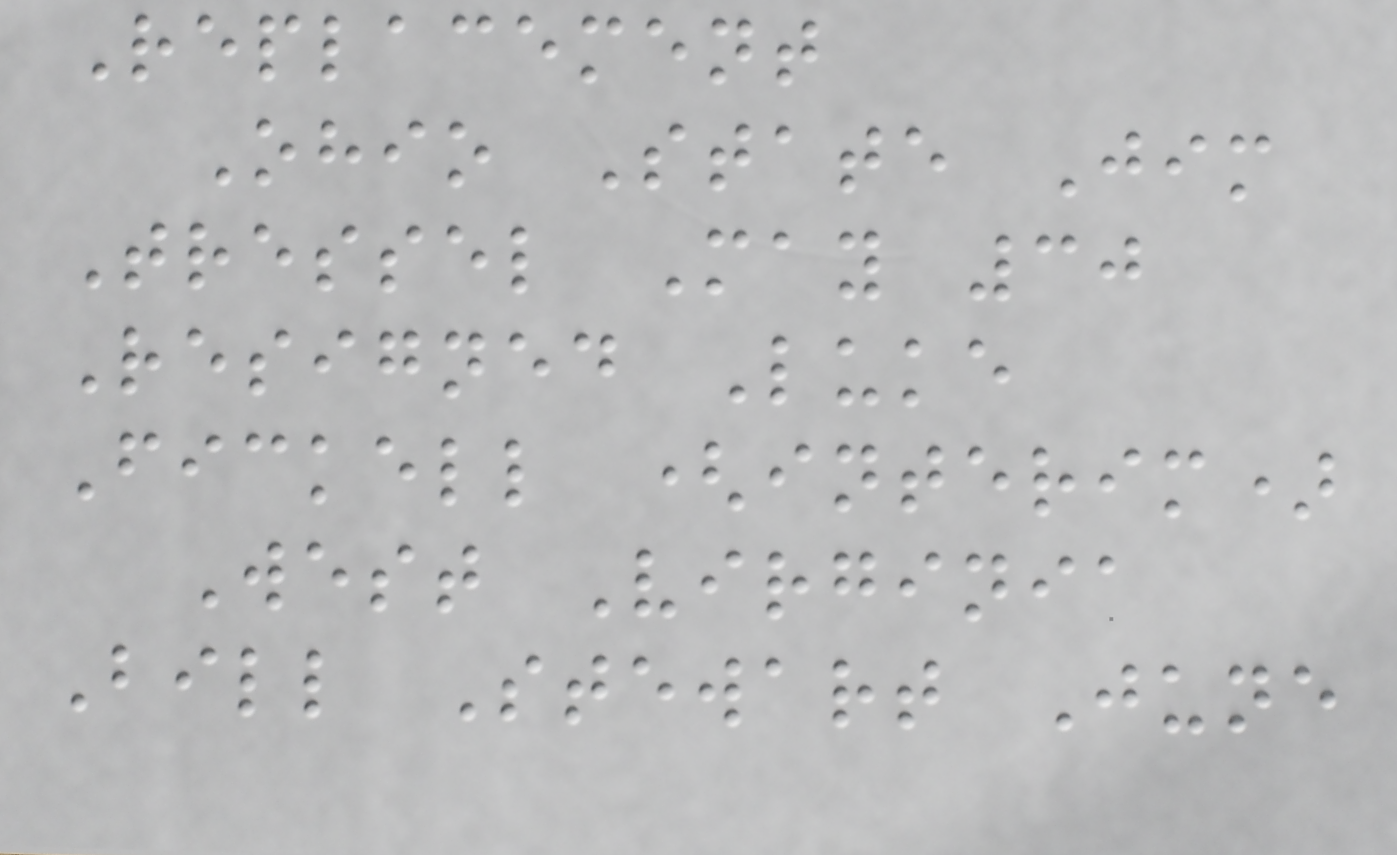Replacement
Ohio State Jim
Tressel May 30
Resigned Luke
Fickell (interim)
West Virginia
Bill Stewart June
